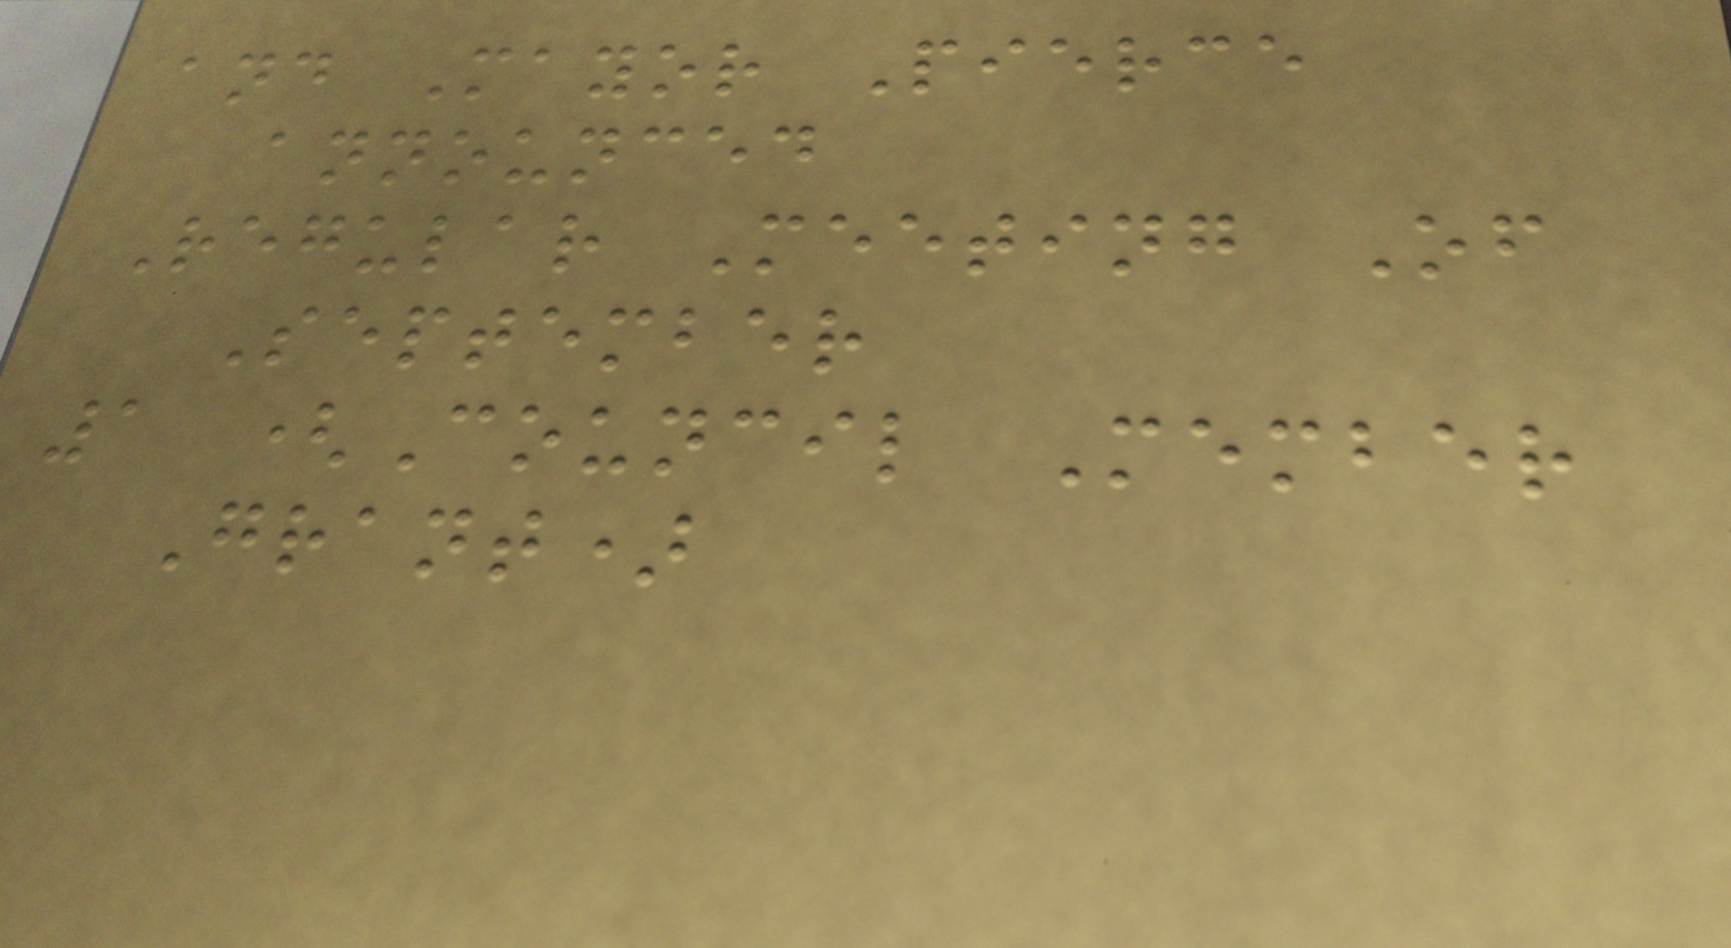and Mayor Pierce
announced
Regular Meeting Of
September
1 (Council Member
Grant)
